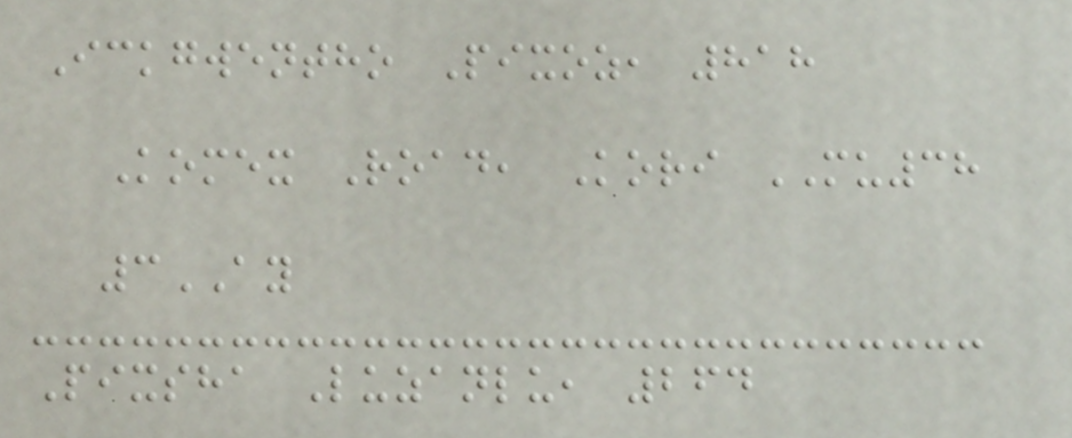Ickgwentho Pixoz, 818
Komex Road, Kori MU38
3AY
Pixsha Luzanlu, 264
